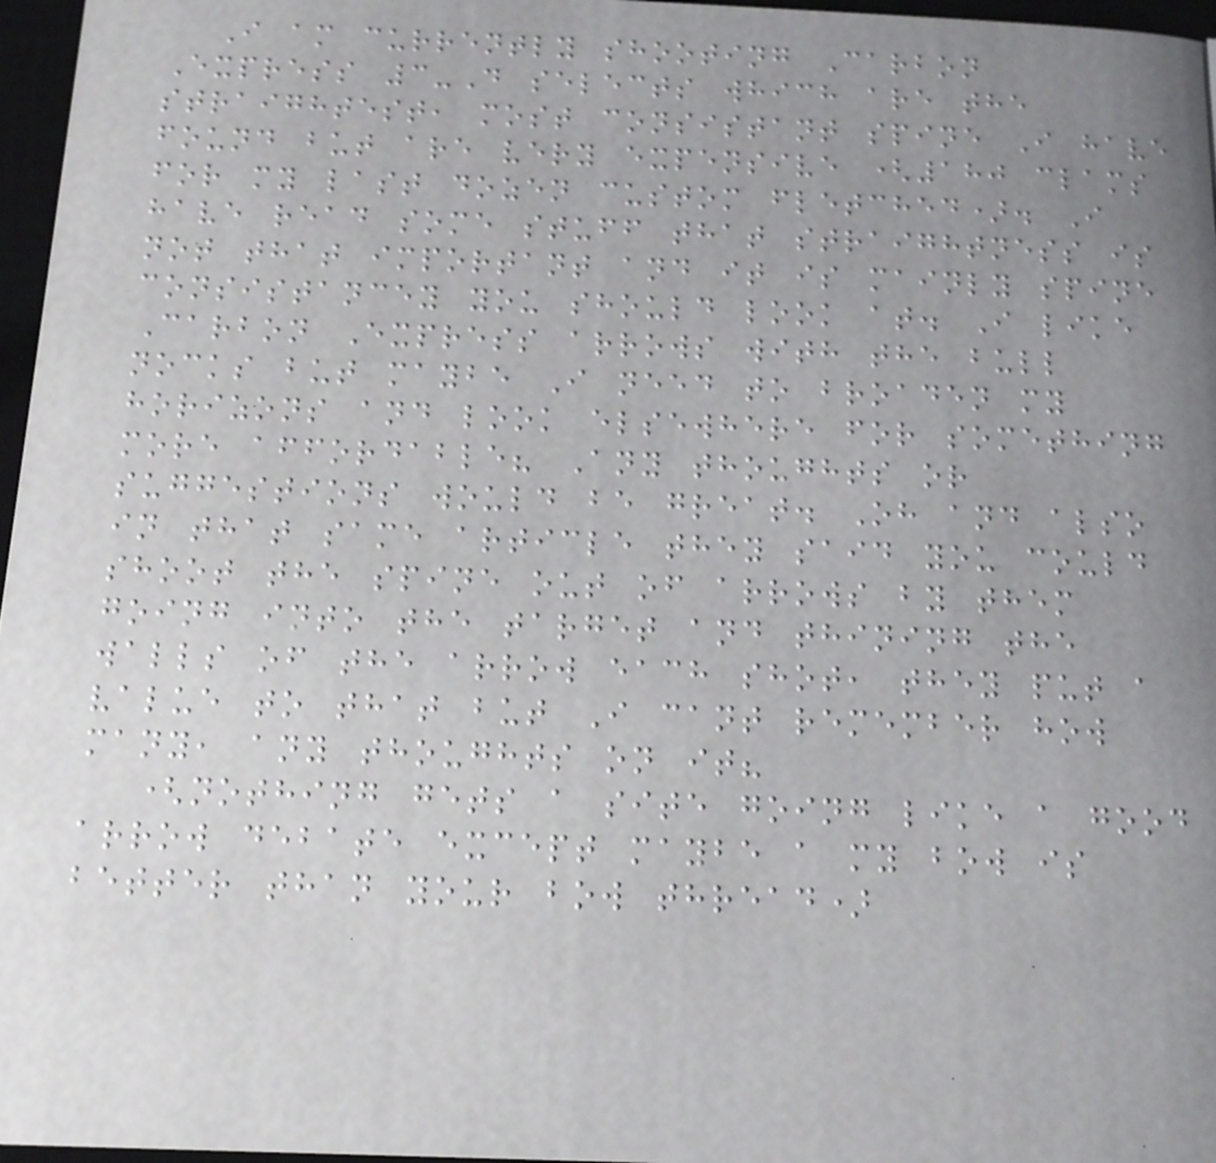I am currently shooting Carbon
Express 3-D selects which are the
straightest, most consistant spine I have
found but are very expensive (180 clams
for my last dozen custom fletched). I
have read some stuff that straightness is
not that important and it is mainly spine
consistancey you should look at. I like
Carbon Express arrows with the bull
nocks but maybe I need to broaden my
horizons and look elsewhere for something
more affordable? Any thoughts or
suggestions would be great. Oh and also
in that same article they said you could
shoot the spine out of arrows by them
going into the target and thining the
walls of the arrow each shot, they put a
value to that but I cant remember how
many, any thoughts on it?
(nothing gets a site going like a good
arrow debate except maybe a my bow is
better than your bow thread)
